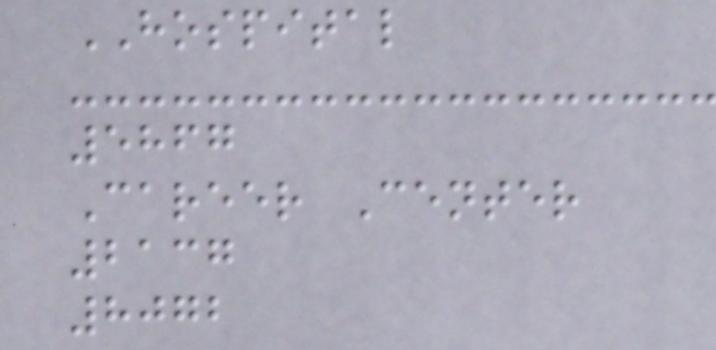HOSPITAL
5867
Career Center
2137
8072
